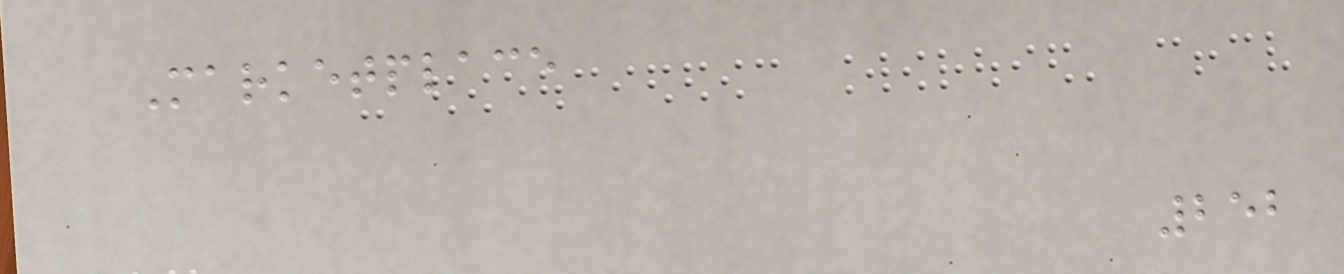Marketplace
252
